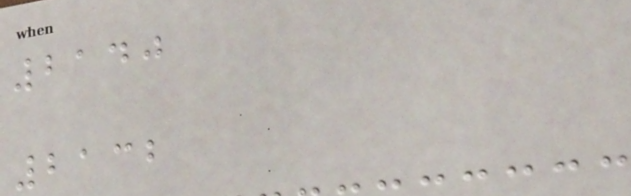2140
2132
